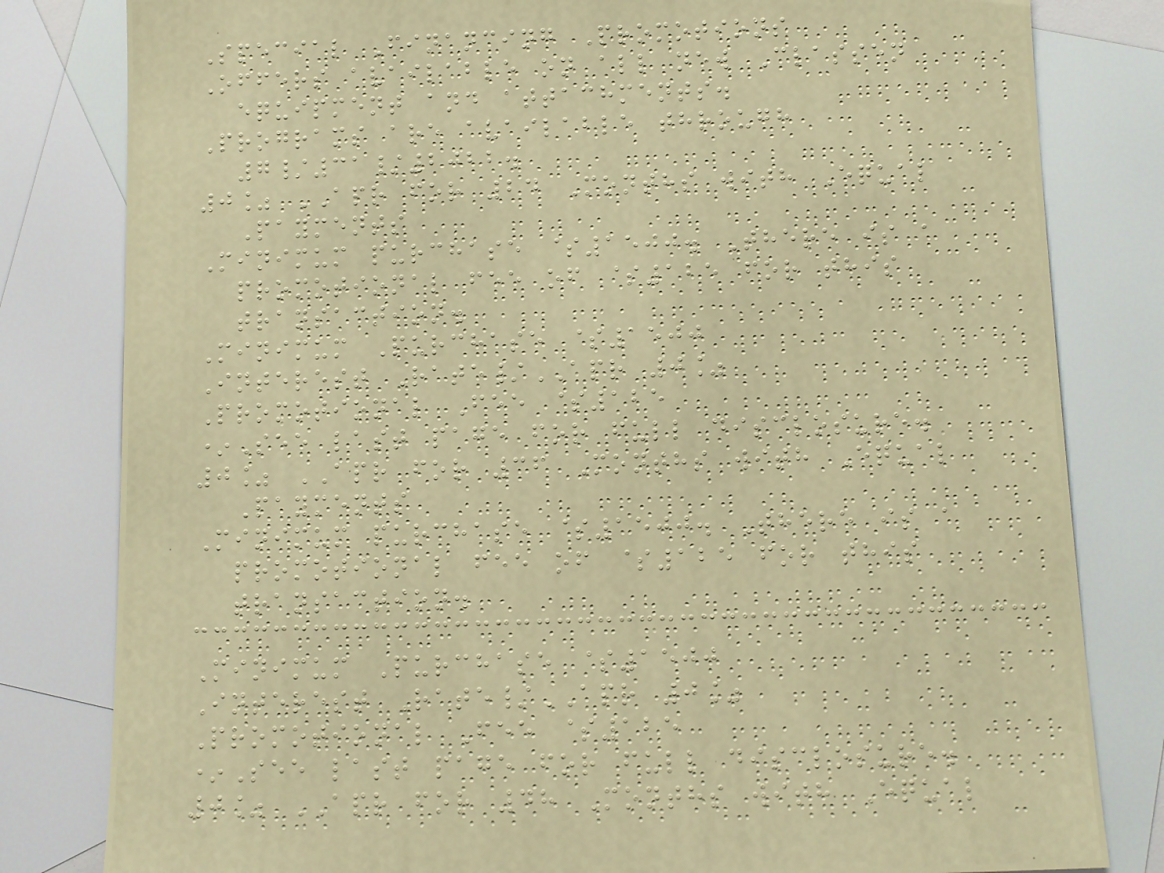Special Financing Promotions
Offers available on all new Classen
equipment and attachments.
Programs are available through
7/31/2022.
0% APR for 24 Months with Equal
Payments
Minimum purchase $1500. There is a
promotional fee of $125 for this
transaction.
Minimum Purchase $1500
Interest Rate/APR 0%
Promotional Fee $125
*See last page for full disclosure.
0% APR for 36 Months with Equal
Payments
Minimum purchase $1500. There is a
promotional fee of $125 for this
transaction.
Minimum Purchase $1500
Interest Rate/APR 0%
Promotional Fee $125
*See last page for full disclosure.
0% APR for 48 Months with Equal
